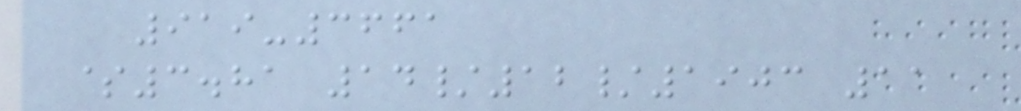919-3661
$3.81 14/12/1903 11
